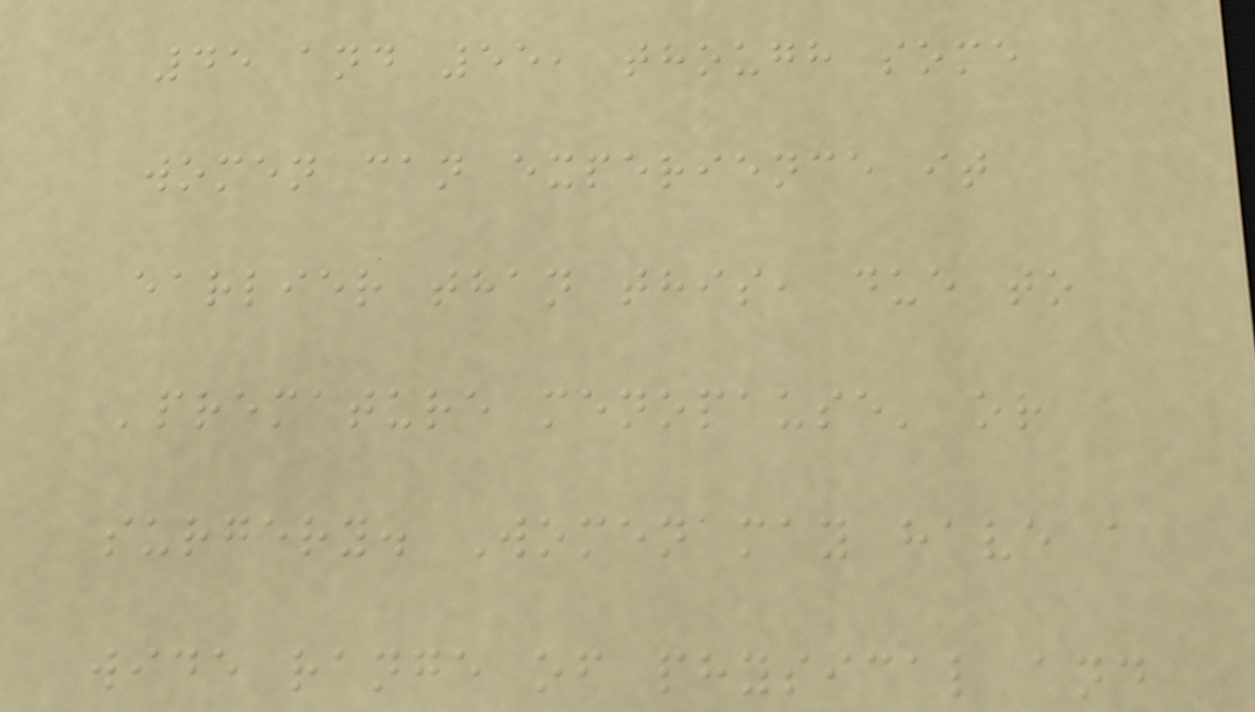45 and 55, though some
women can experience it
earlier than this, due to
'premature menopause' or
surgery. Women may have a
wide range of physical and
